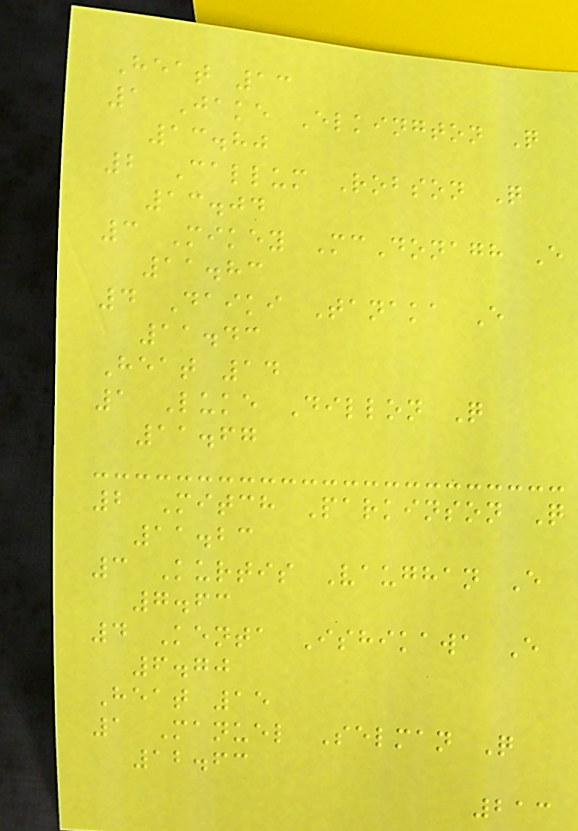Heat 13
1 Jake Elkington Q
13.80
2 Callum Robson Q
13.04
3 Mikey McDonagh E
11.83
4 Daiki Tanaka E
11.43
Heat 14
1 Luke Dillon Q
11.67
2 Mitch Parkinson Q
11.23
3 Kurtis Vaughan E
7.63
4 Kenta Ishikawa E
6.70
Heat 15
1 Manuel Selman Q
12.63
213
